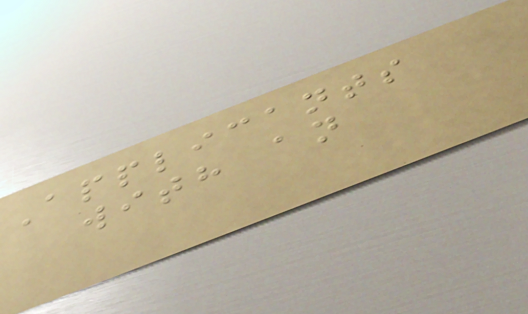Applicants
with an
